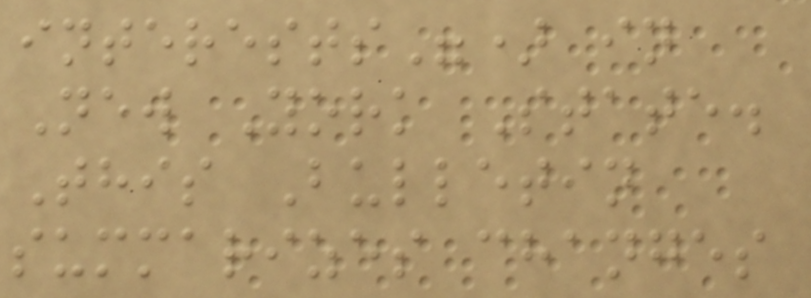interests") in
New York State.
This Bulletin
summarizes changes
